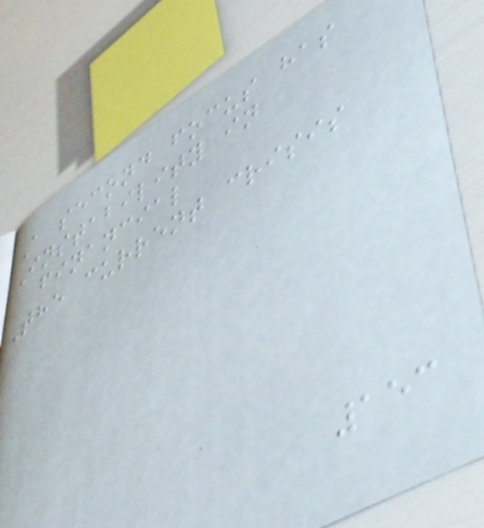A second focus has
Instability in
financial
The current crisis
153
